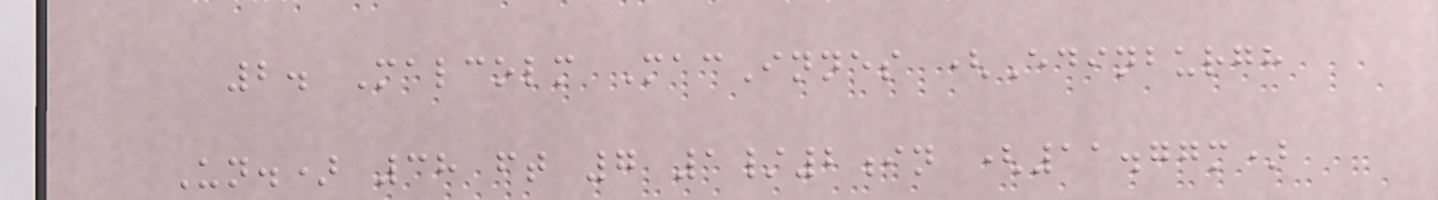2. Malcolm MacInnes (Edinburgh
Un.) 38 ft 7 1/2in (11.77m)
